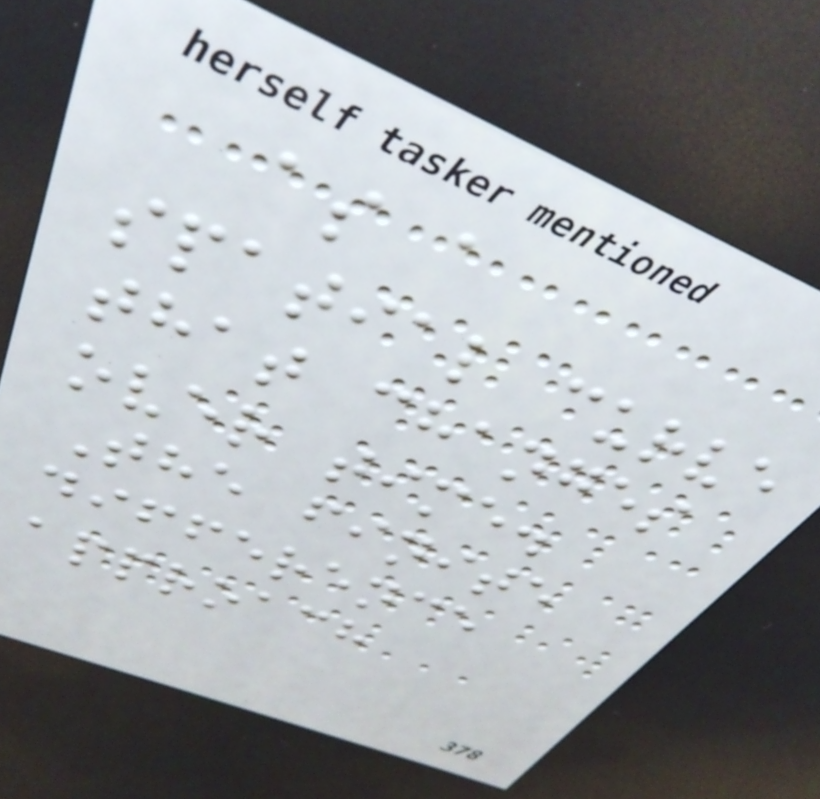as a
spatial curve
that changes
over time.
The finite
difference
approach
